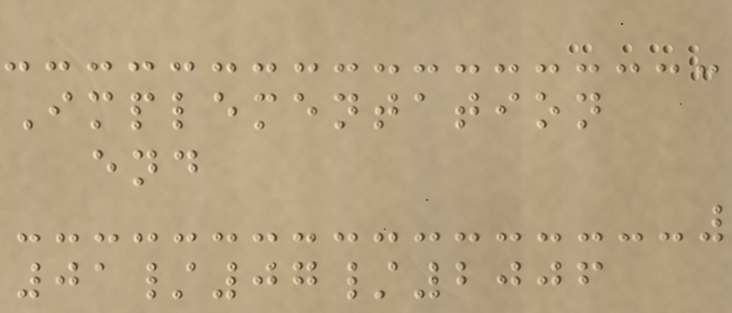Implementation
end
01/07/2006
